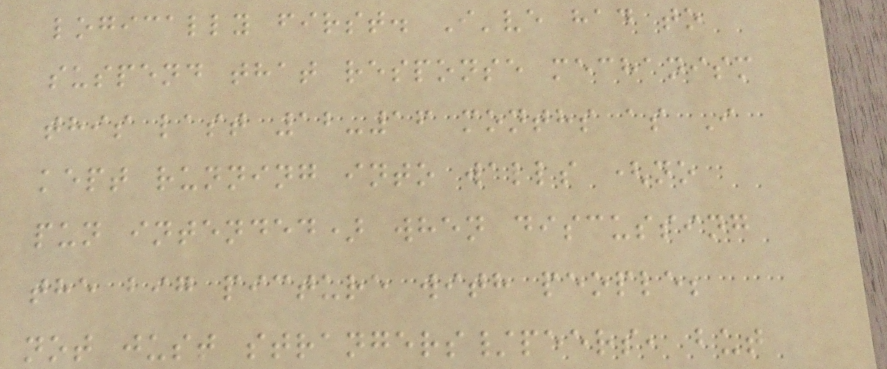logically first. I've had to
suspend that response mechanism
this last 12-16 months as I
kept running into walls (no
pun intended) when discussing
the big picture with people;
not just strangers/peers, but
